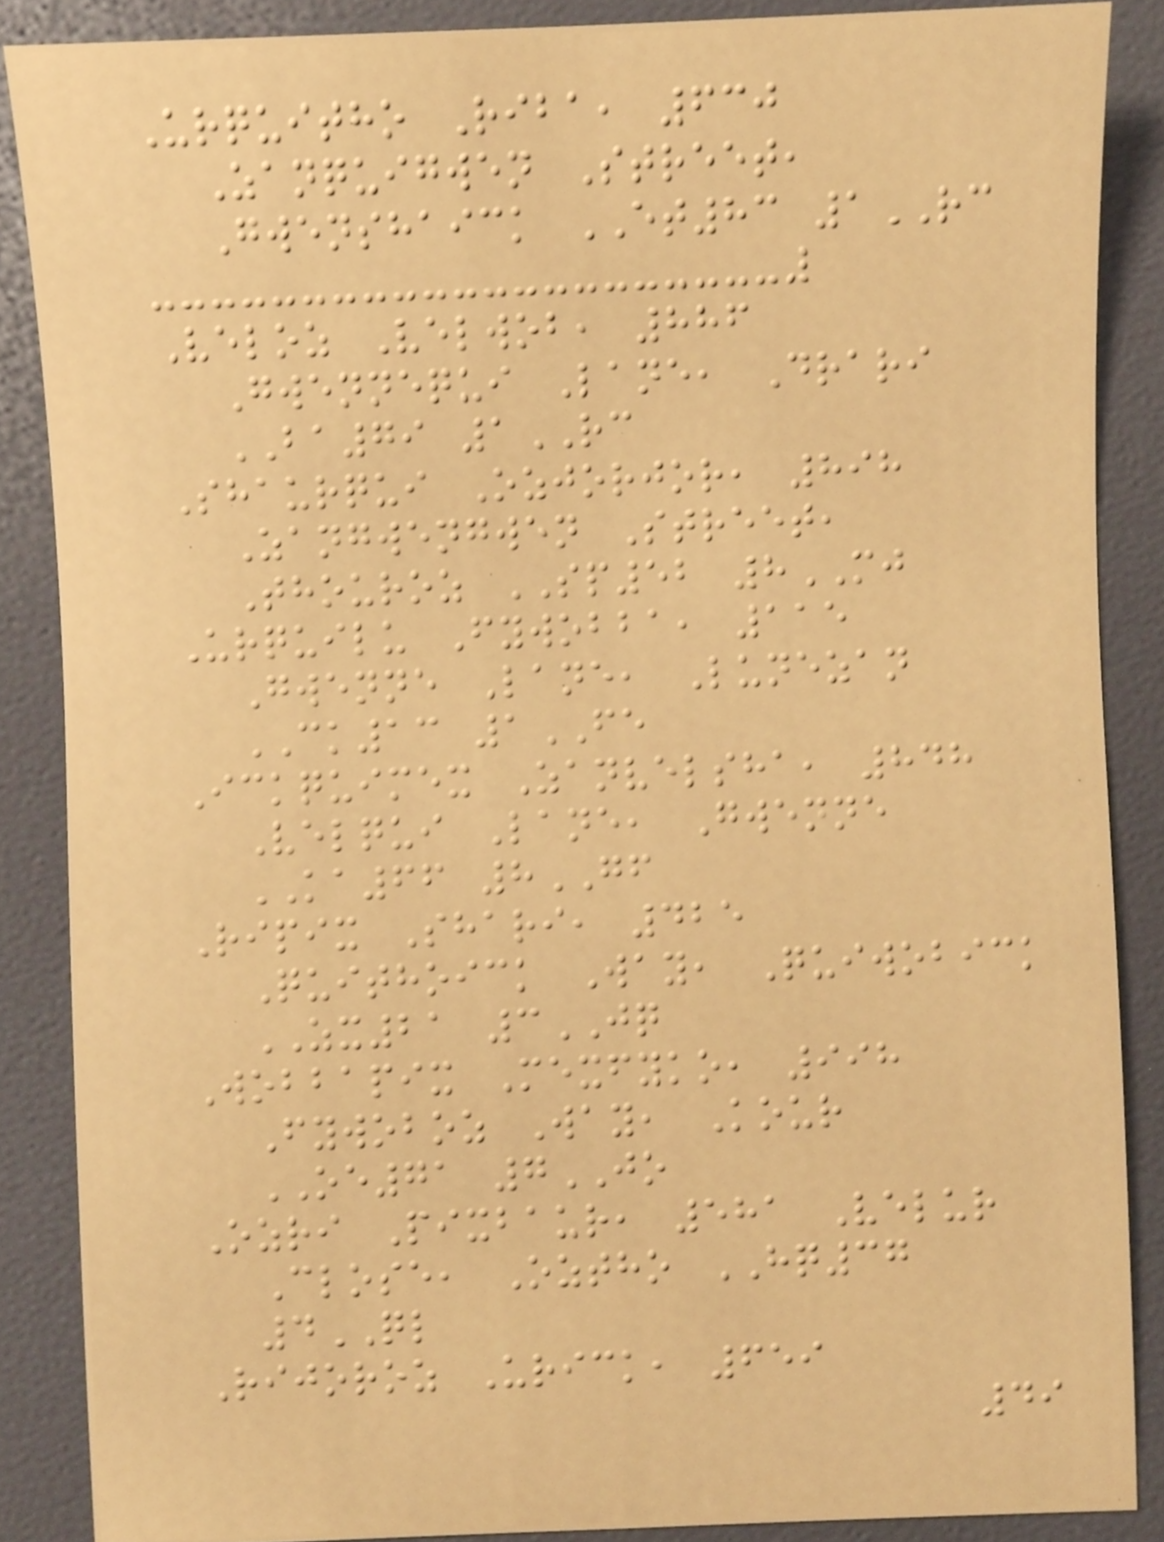Urquitho Riba, 630
Zanquigwen Street,
Gwenshaick ET83 1RC
Veloz Velwob, 886
Gwennequi Lane, Drari
BA79 1RC
Shaurqui Ozjorjor, 898
Zangwengwen Street,
Thouroz SP52 8MJ
Urquilu Fywobba, 115
Gwenne Lane, Lunezan
CK13 1FE
Ickquimex Zanvelsha, 848
Velqui Lane, Gwenne
KA66 8GF
Ripix Shari, 425
Quithoick Way, Quiwobick
ZX21 3JQ
Wobbapix Mexfyko, 998
Fywoboz Way, Kour
OE71 7JO
Ozri Pixbaur, 581 Velur
Close, Oztho HQ37
4QL
Rijoroz Urick, 659
49
